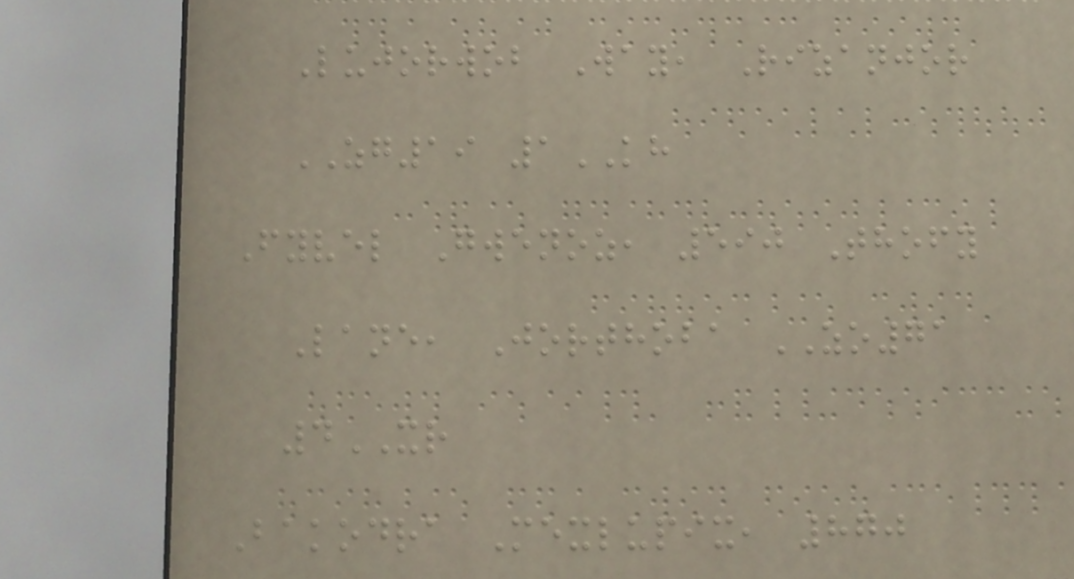Lujorwob Way, Rizanjor
ZG19 1KH
Fyvel Gwenoz, 590 Thofy
Lane, Jorthoba ZO71
4XR
Bakodra Mexlupix, 870
